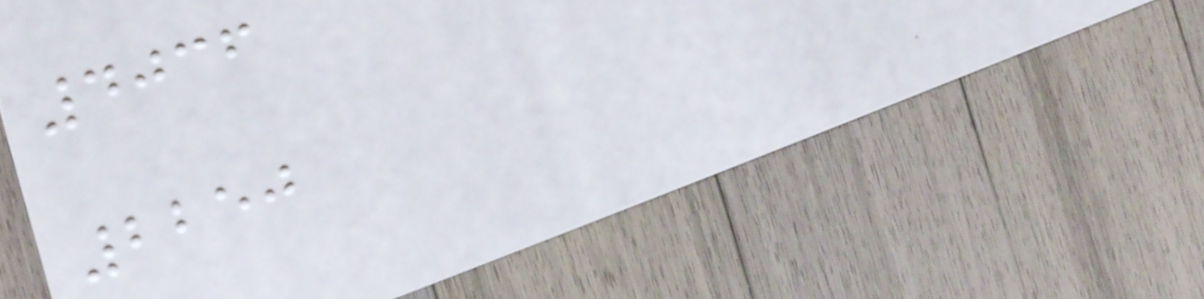4036
2250
